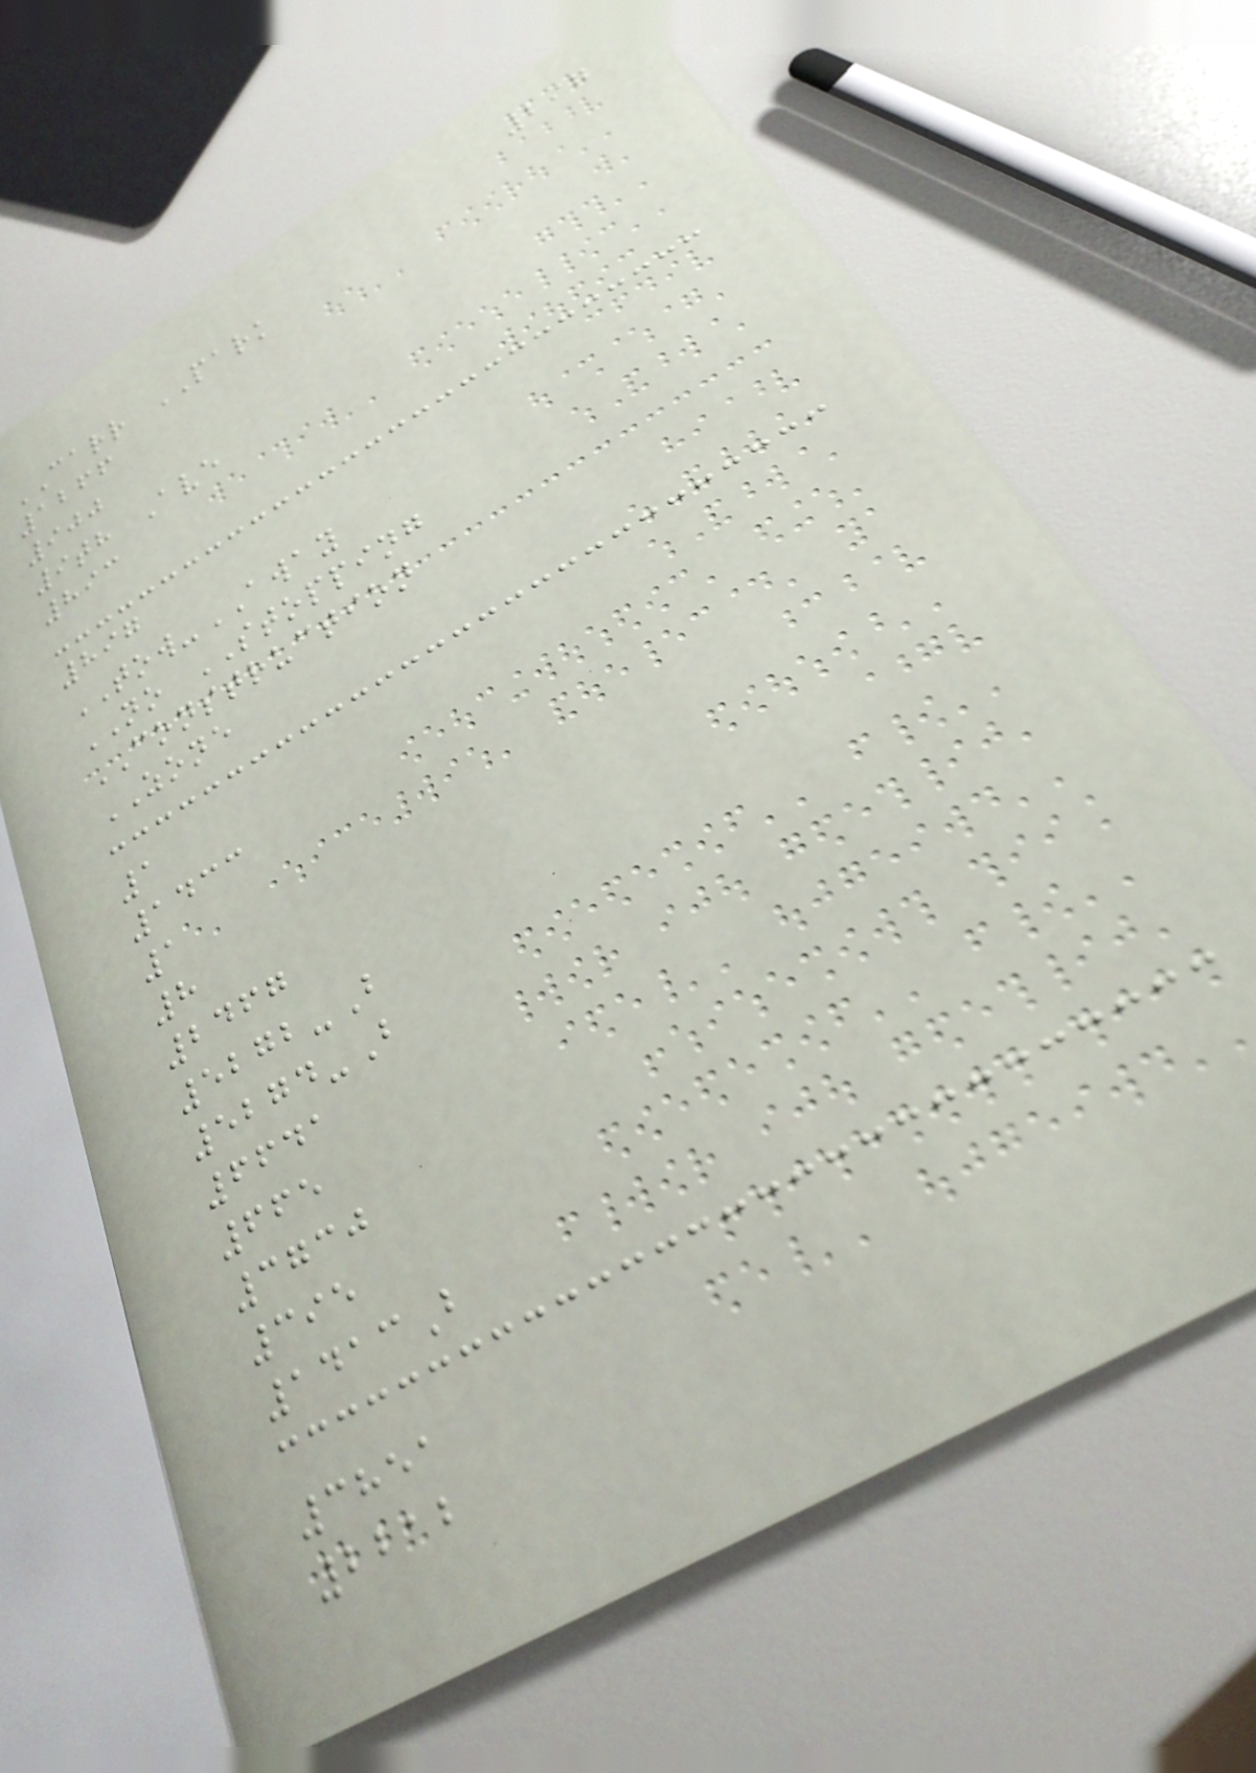297
CARR PARK
1266
900
9th Ave
893
897
TOW-AWAY
NO STOPPING
CONSTRUCTION
ZONE
1
1433
1
8
2467
5272-B
5274-B
6641
665
3730
395
1413B
3851
2212
